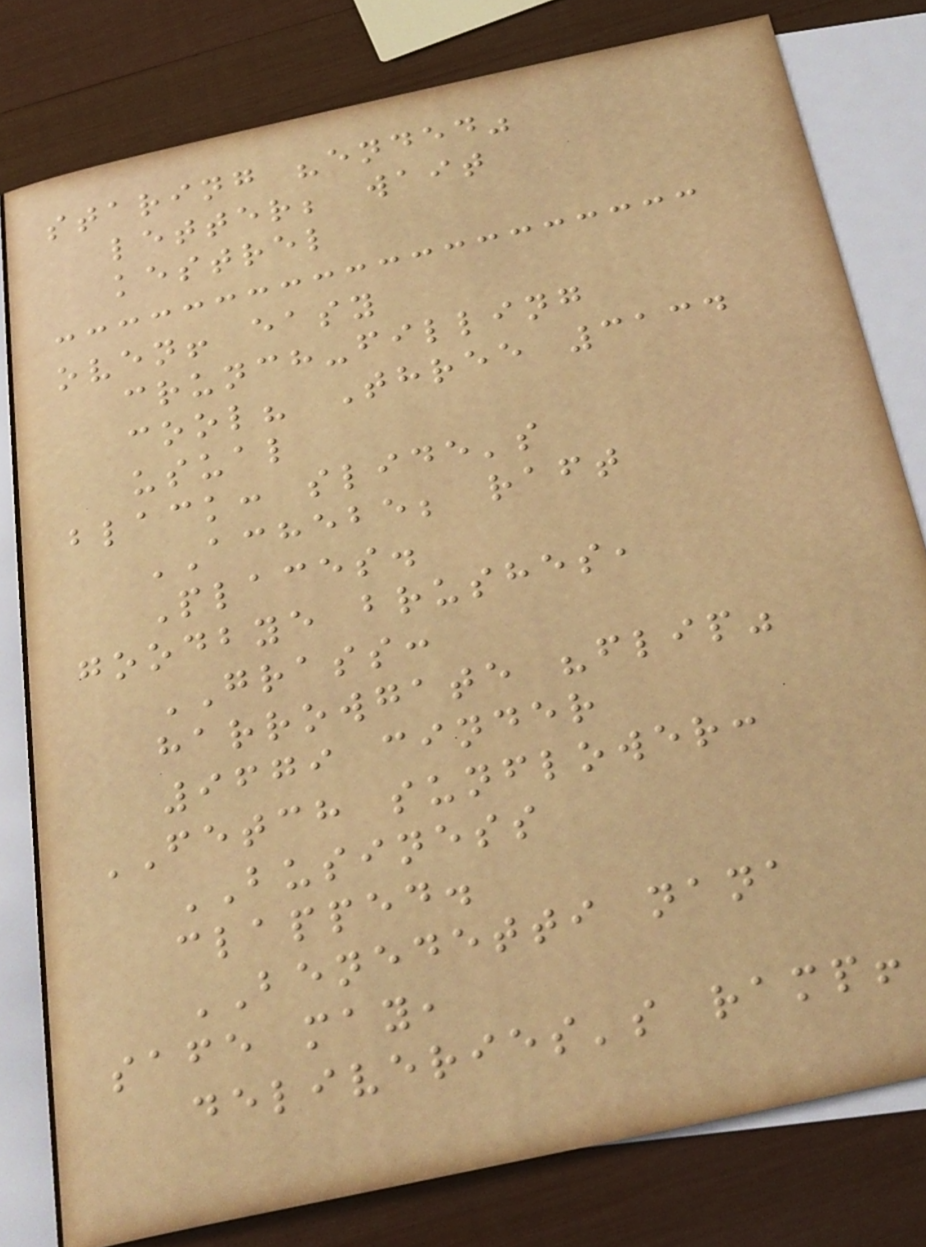staring "ended"
letter; wait
kestrel
oven! easy
crunch-filling
cool? Three 3134
usual
black: slide's
ACHEBE; raft
Places.
goodbye brushes,
GRASS:
harrowgate "flip"
9679 cinder
FETCH sunflower:
BUSINESS
clapped.
BENEDETTI nana
safe may,
deliveries's ramp!
